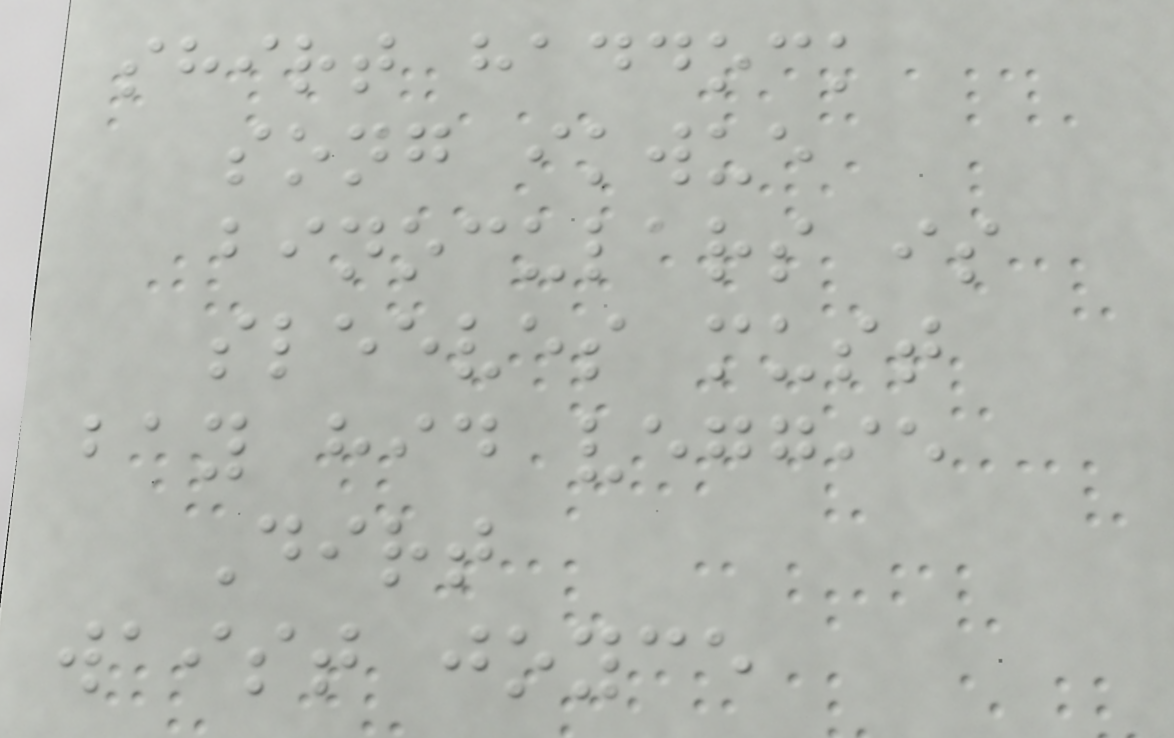shirt haddock
song ikwue
binoculars is
sleeves must
bay hid veggie
Dirt
waist joyce
